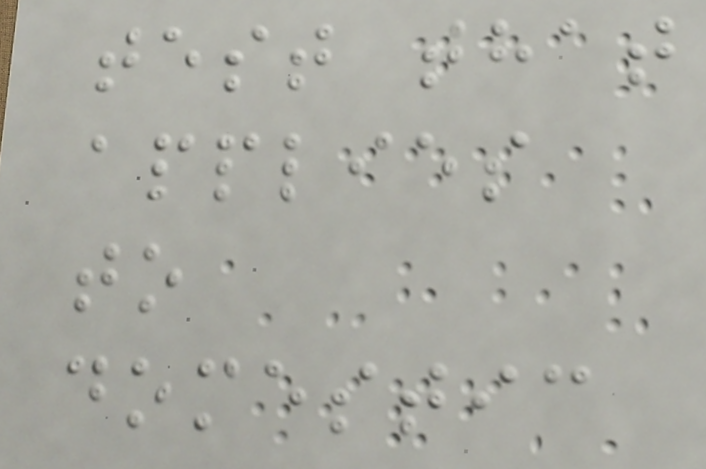test that
applies
to
domestic
